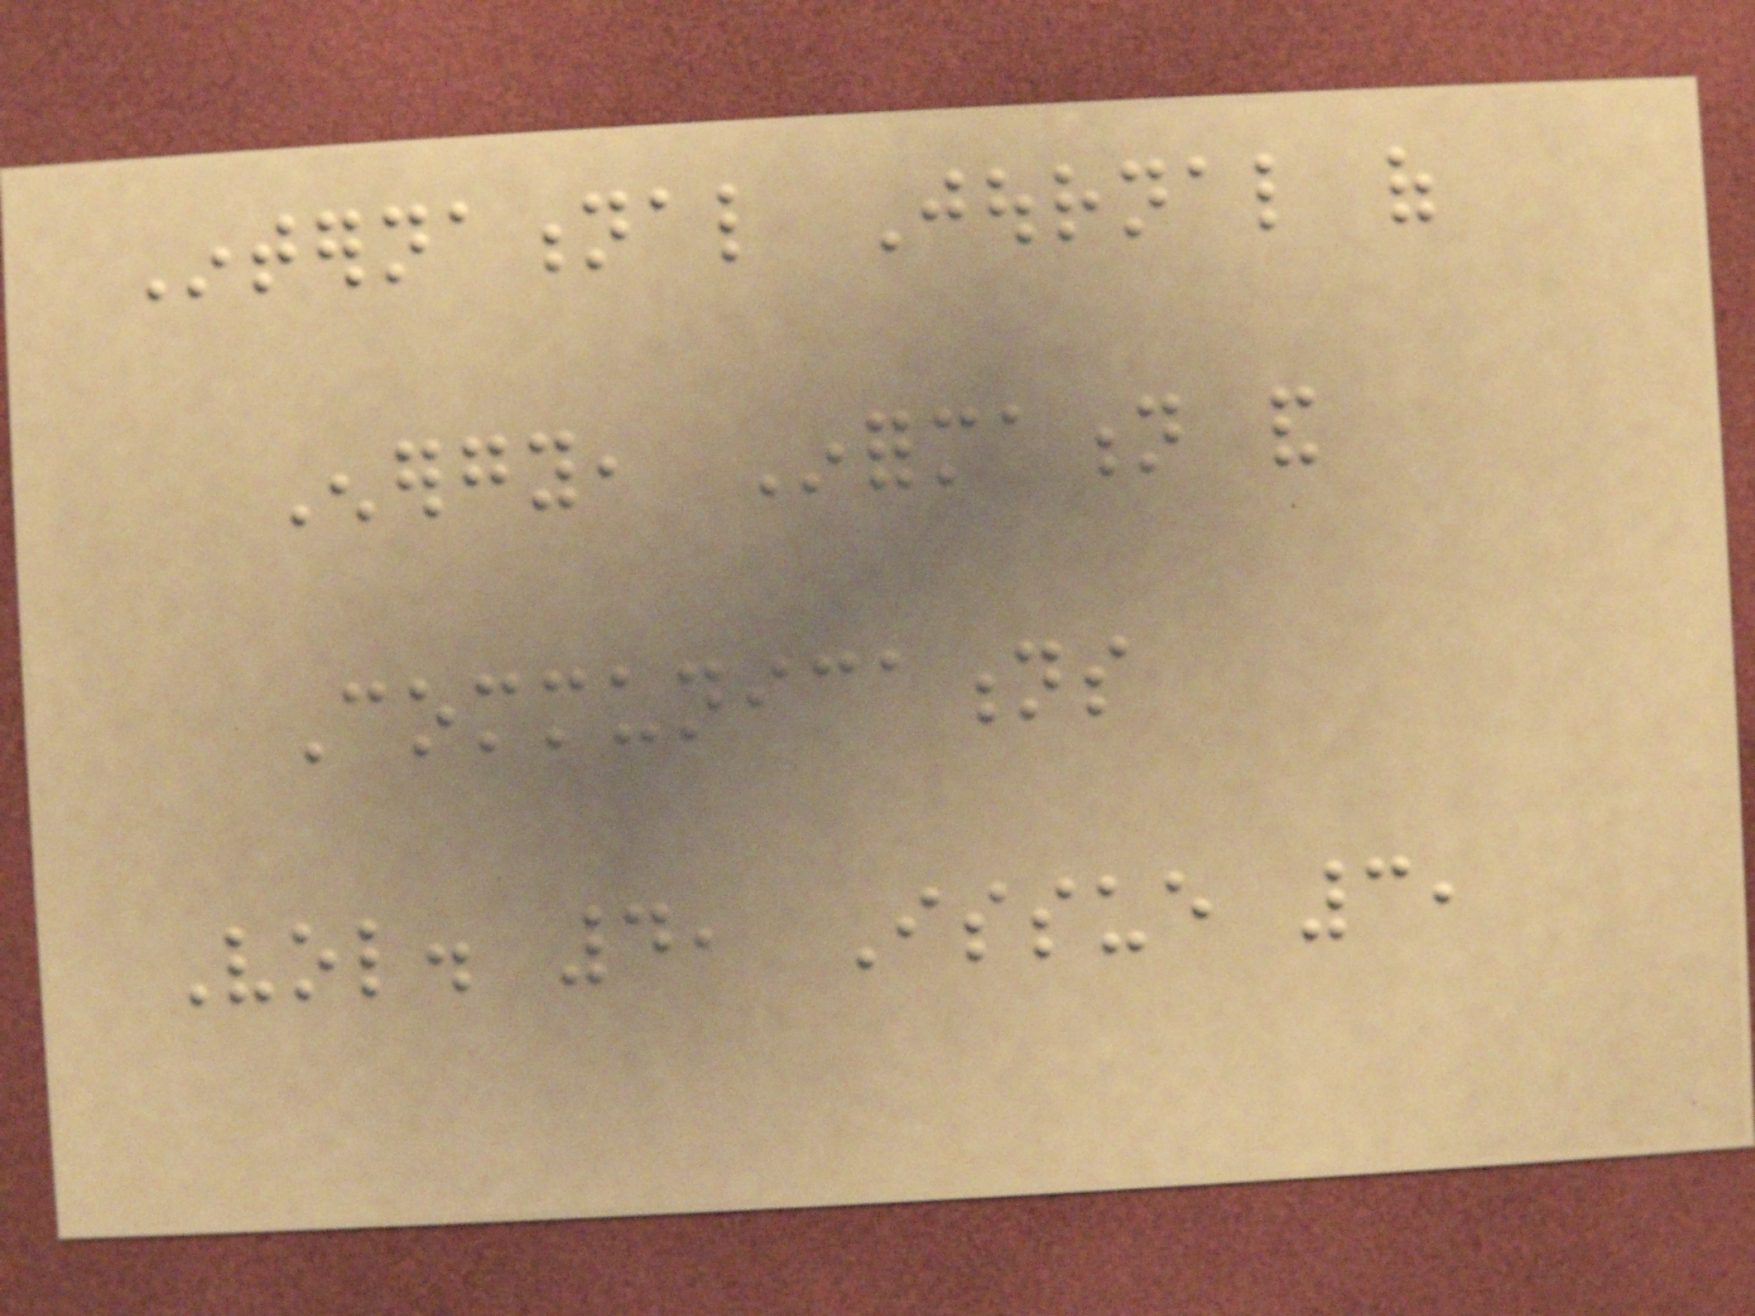International Journal of
Energy, Information and
Communications
Vol. 4, Issue 3,
